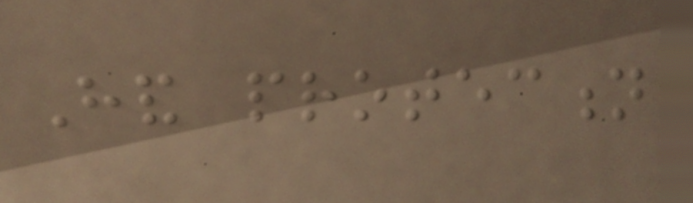Hand protection
